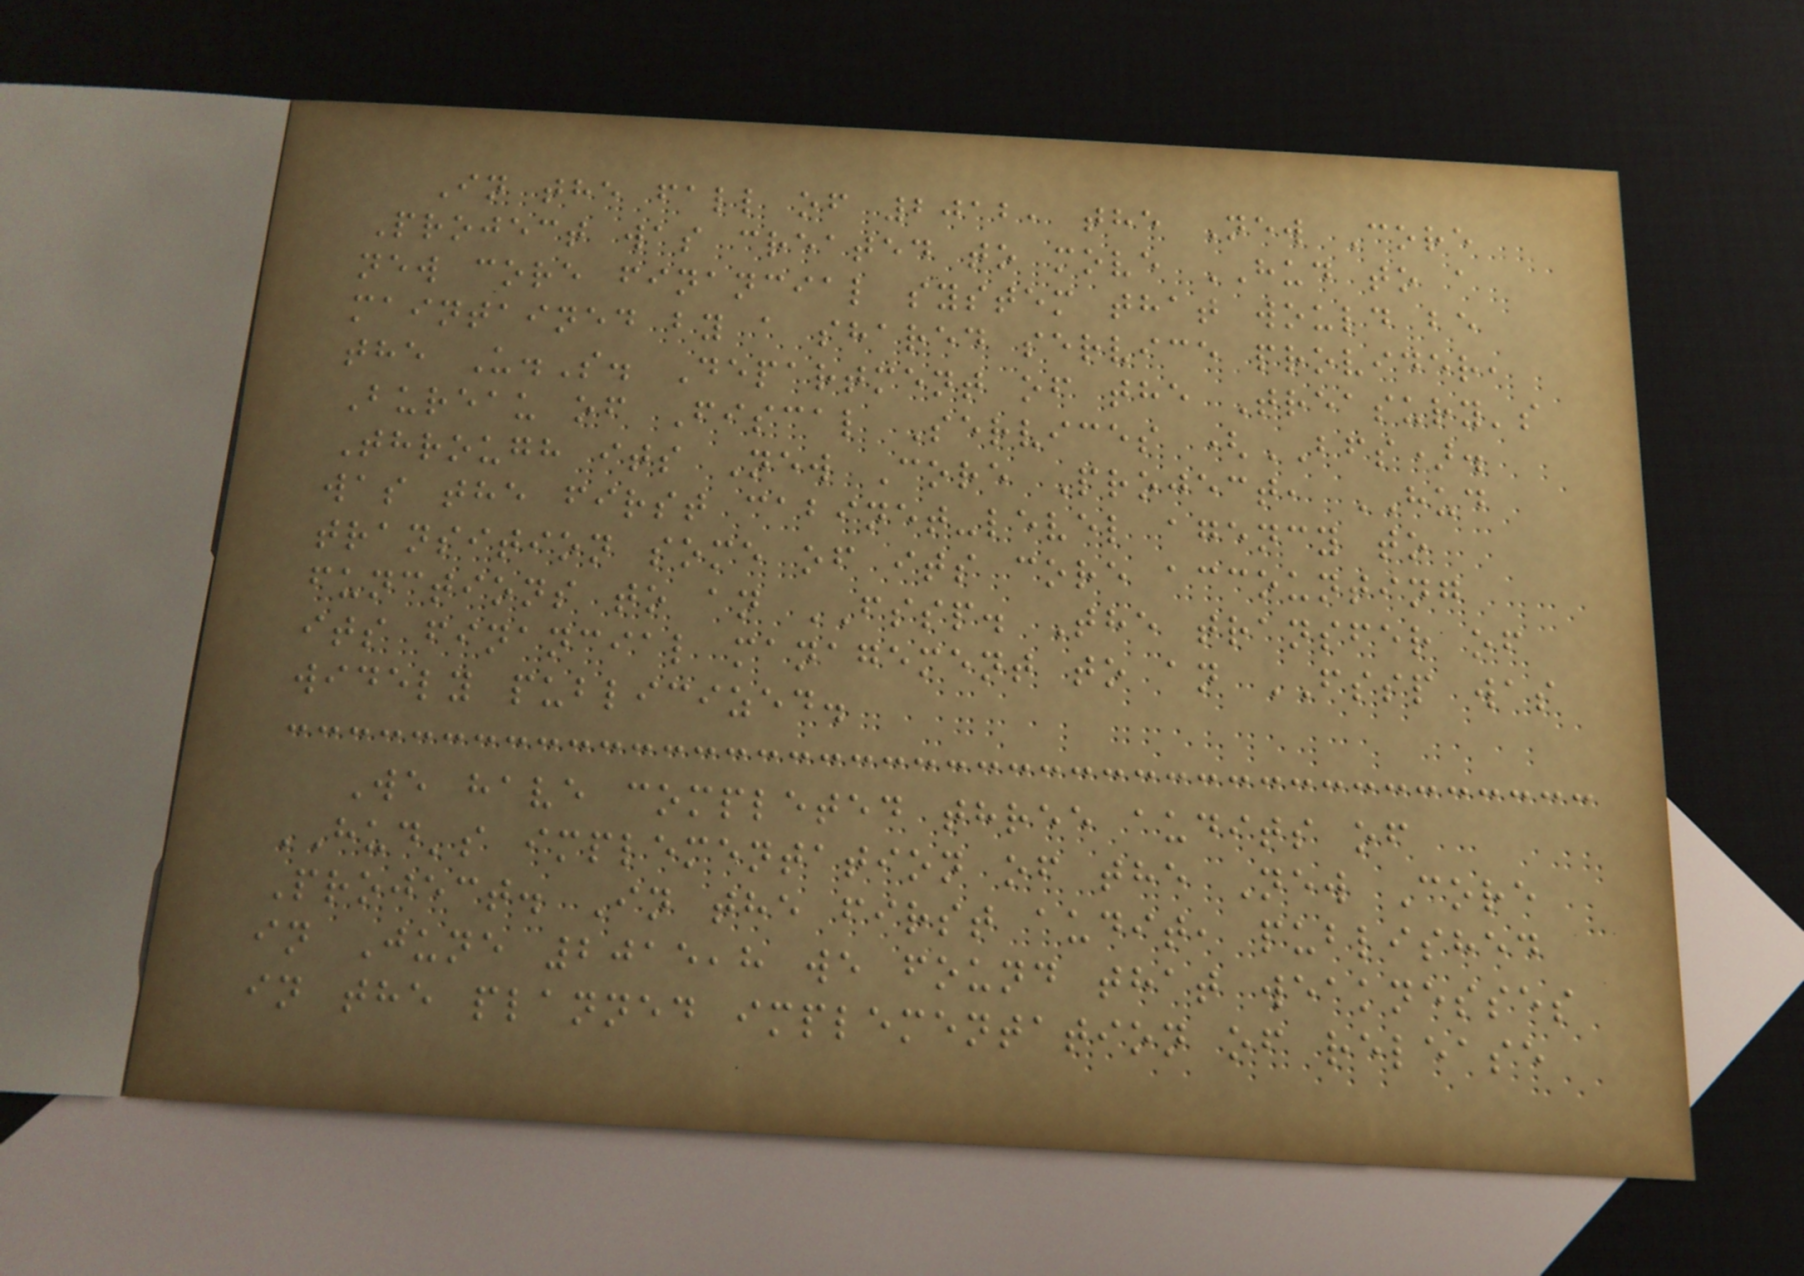In the fall of 2012, the New Core
Project was created to move HUD to a
new core financial system that would be
maintained by a shared service provider,
the U.S. Department of the Treasury's
Bureau of Fiscal Services (BFS).
Through its New Core Project, HUD
was the first cabinet-level agency to
transition some of its core accounting
functions to an FSSP. The transfer of
its financial management to an FSSP was
widely publicized.
We have completed three audits of
HUD's implementation of the New Core
Project. In the first audit, published
in June 2015,8 we found that weaknesses
in the planned implementation of release
